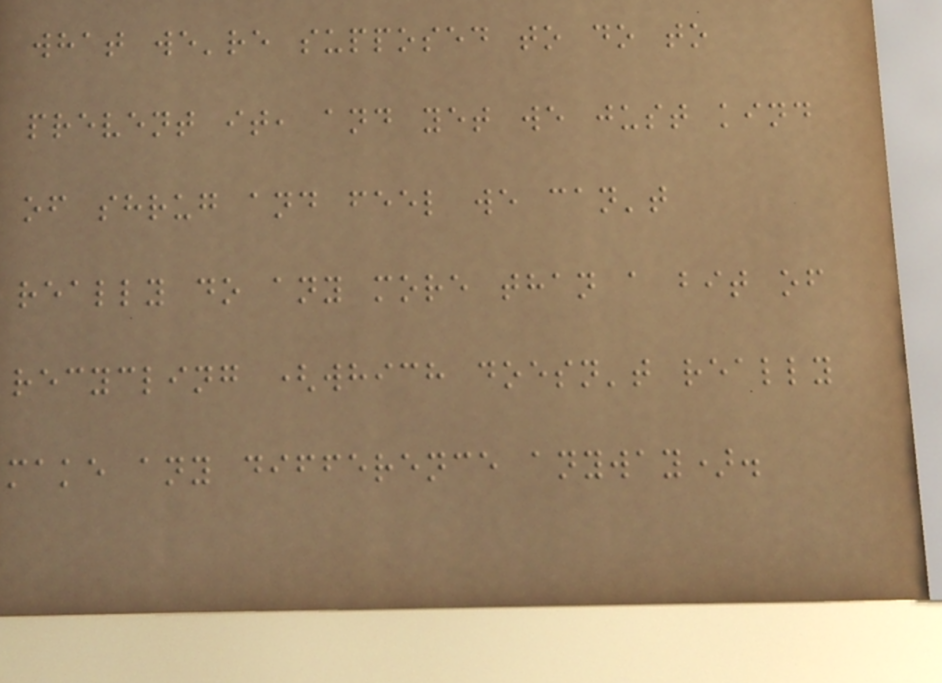what we're supposed to do to
prevent it, and yet we just kind
of shrug and feel we can't
really do any more than a bit of
recycling (which doesn't really
make any difference anyway).
